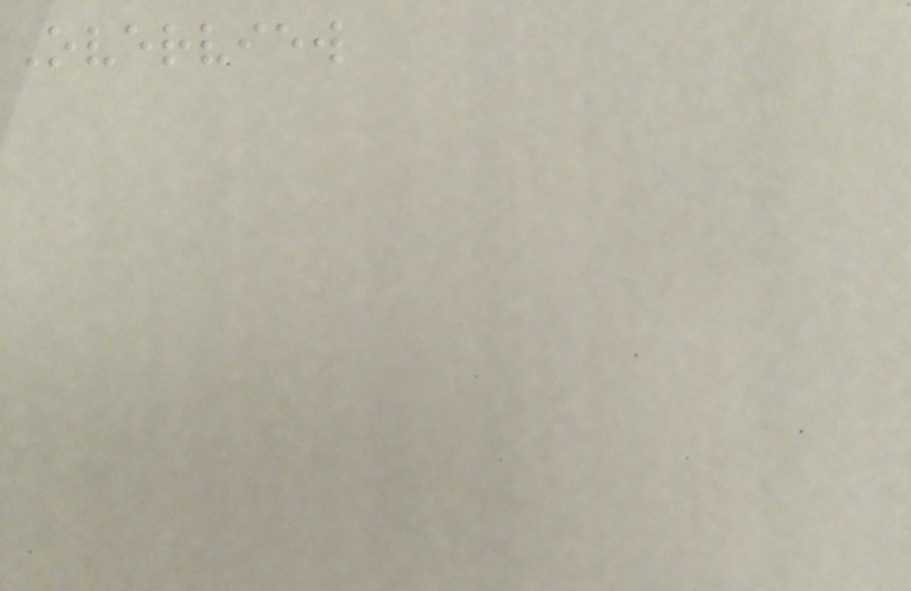Overview
